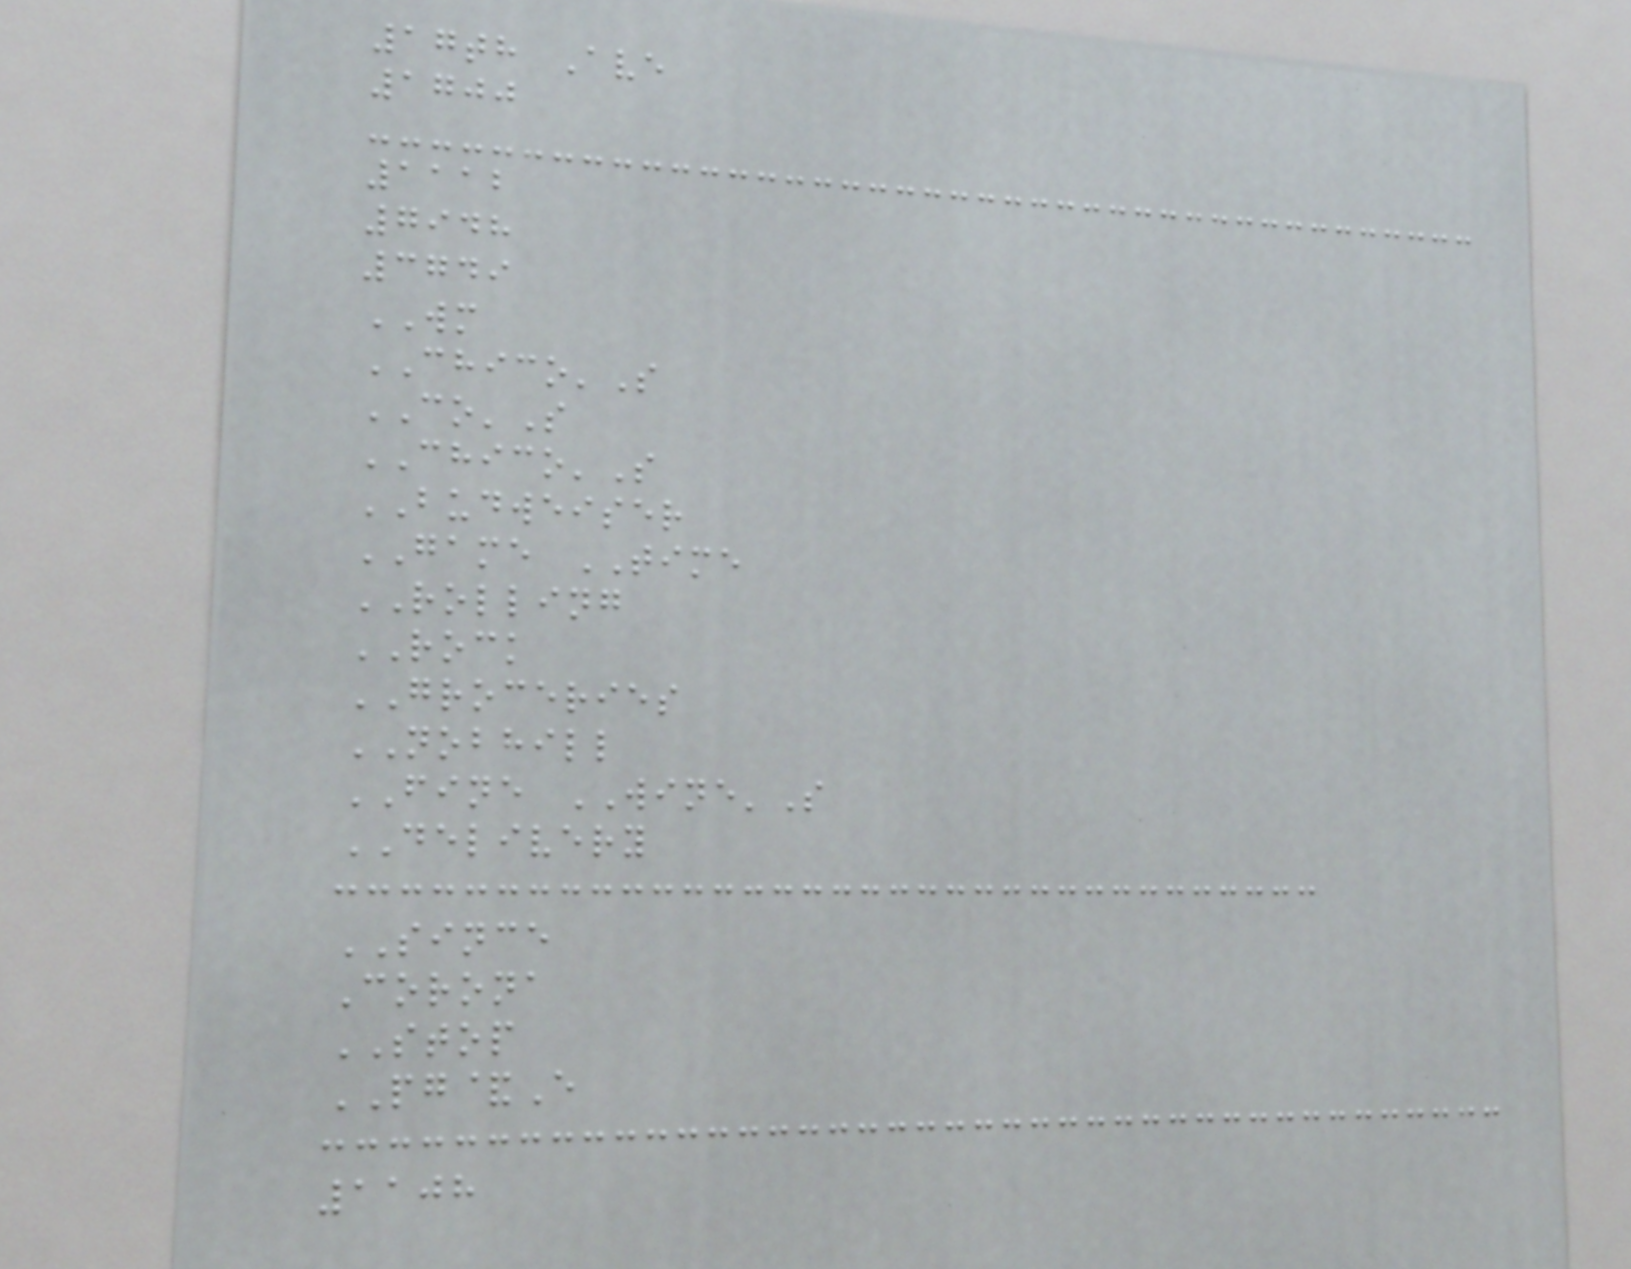17th Ave
1700
1112
7948
3749
WM
CHICO'S
CO'S
CHICO'S
BUDWEISER
GAME TIME
ROLLING
ROCK
GROCERIES
NOBHILL
FINE WINE'S
DELIVERY
SINCE
Corona
STOP
PG&E
1108
